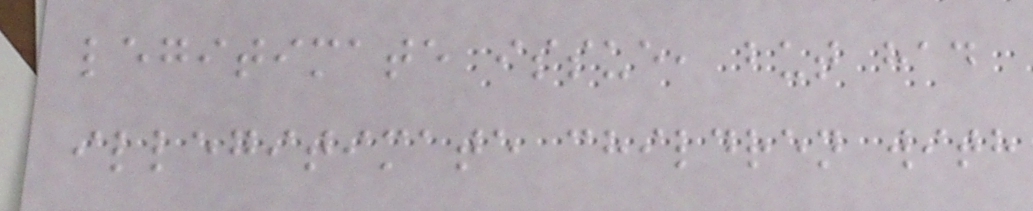legitimate issue, but had
illegitimate children with
